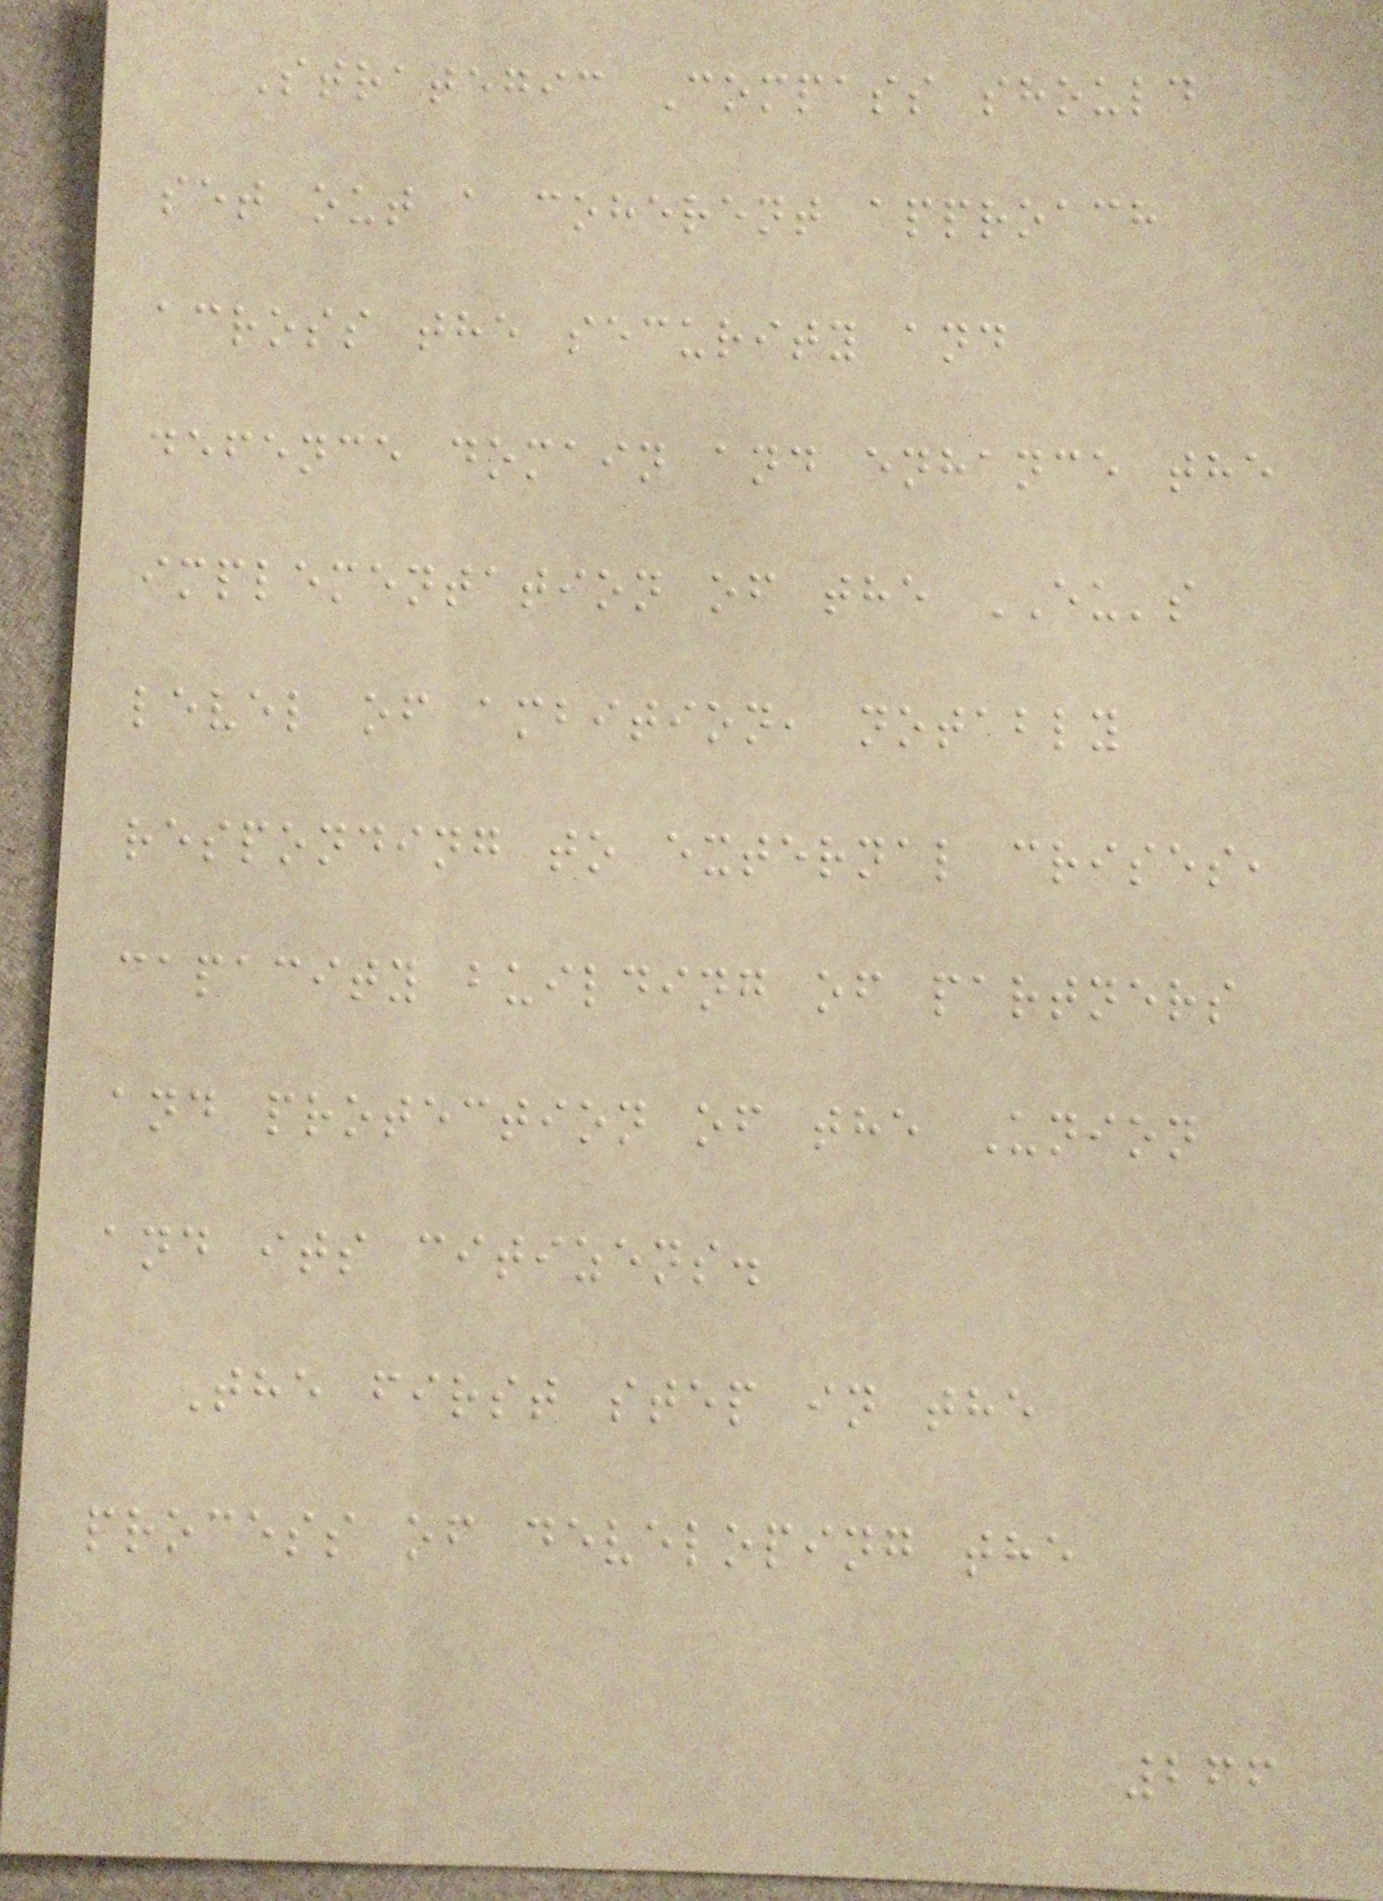Strategic Compass should
set out a coherent approach
across the security and
defence domain and enhance the
implementation of the EU's
level of ambition, notably
responding to external crises,
capacity building of partners
and protection of the Union
and its citizens.
The first step in the
process of developing the
266
